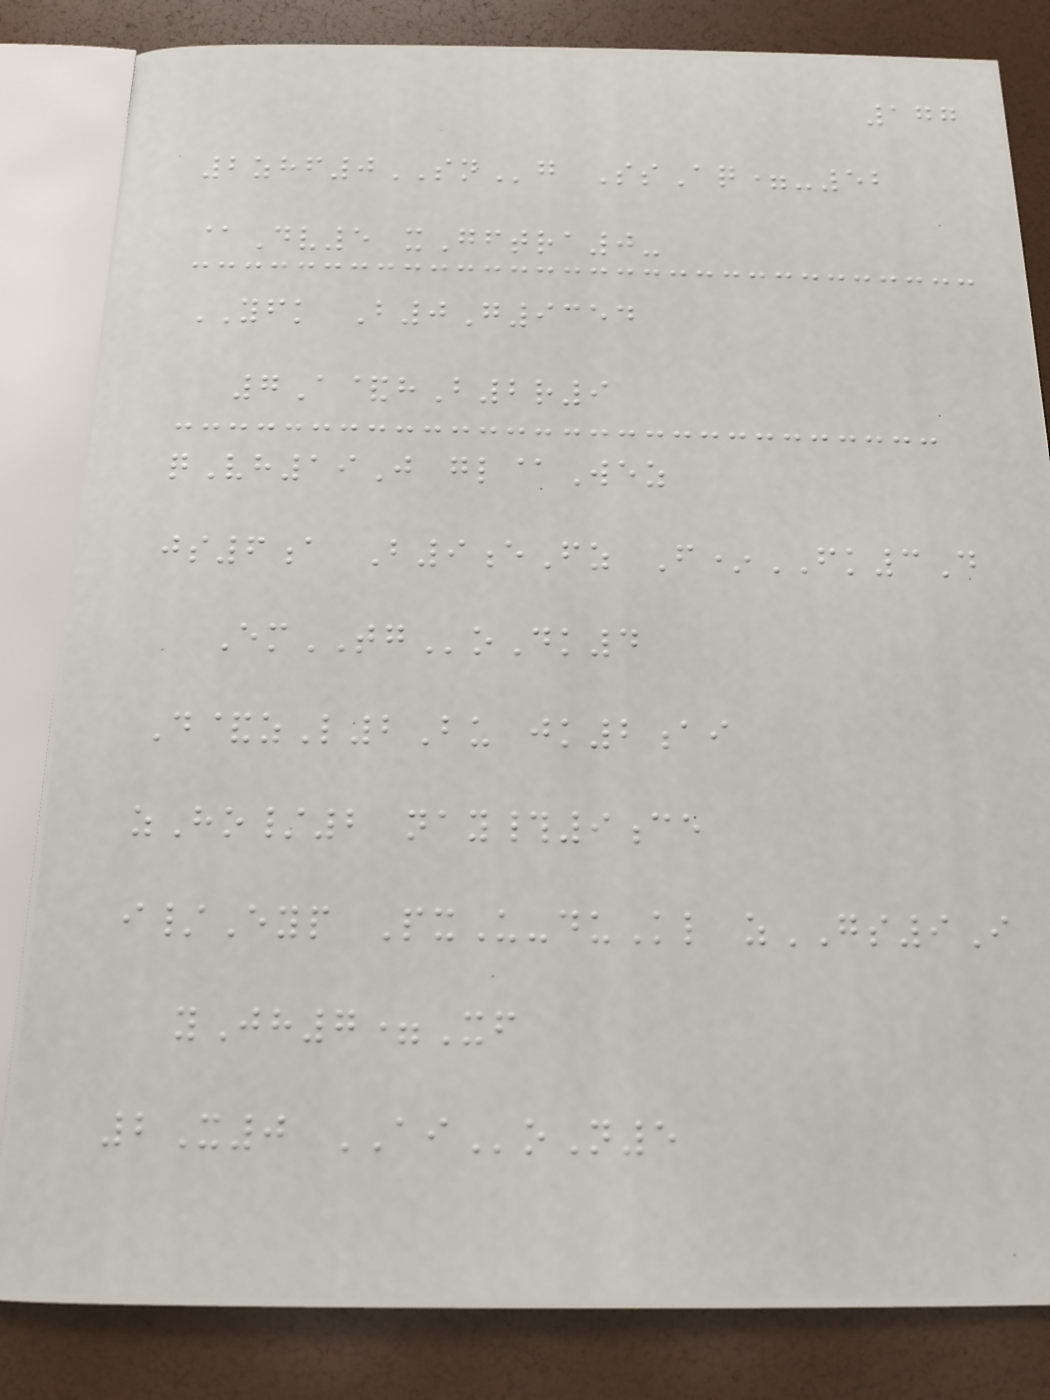177
2zhf0SNg SsAq=-52
@Dv5 xGftra0-
YFK B0G9354
7A&hB2r9
qVh19J gl@Wez
js6a B9eFz F*FK3D
EmTGoDk4
D&zL2Bu jk2ai
zHo/2 nay#9ce
i/Eyp PxU-duKl zGS9I
yJh7=Xf
2X0 AIoN5
